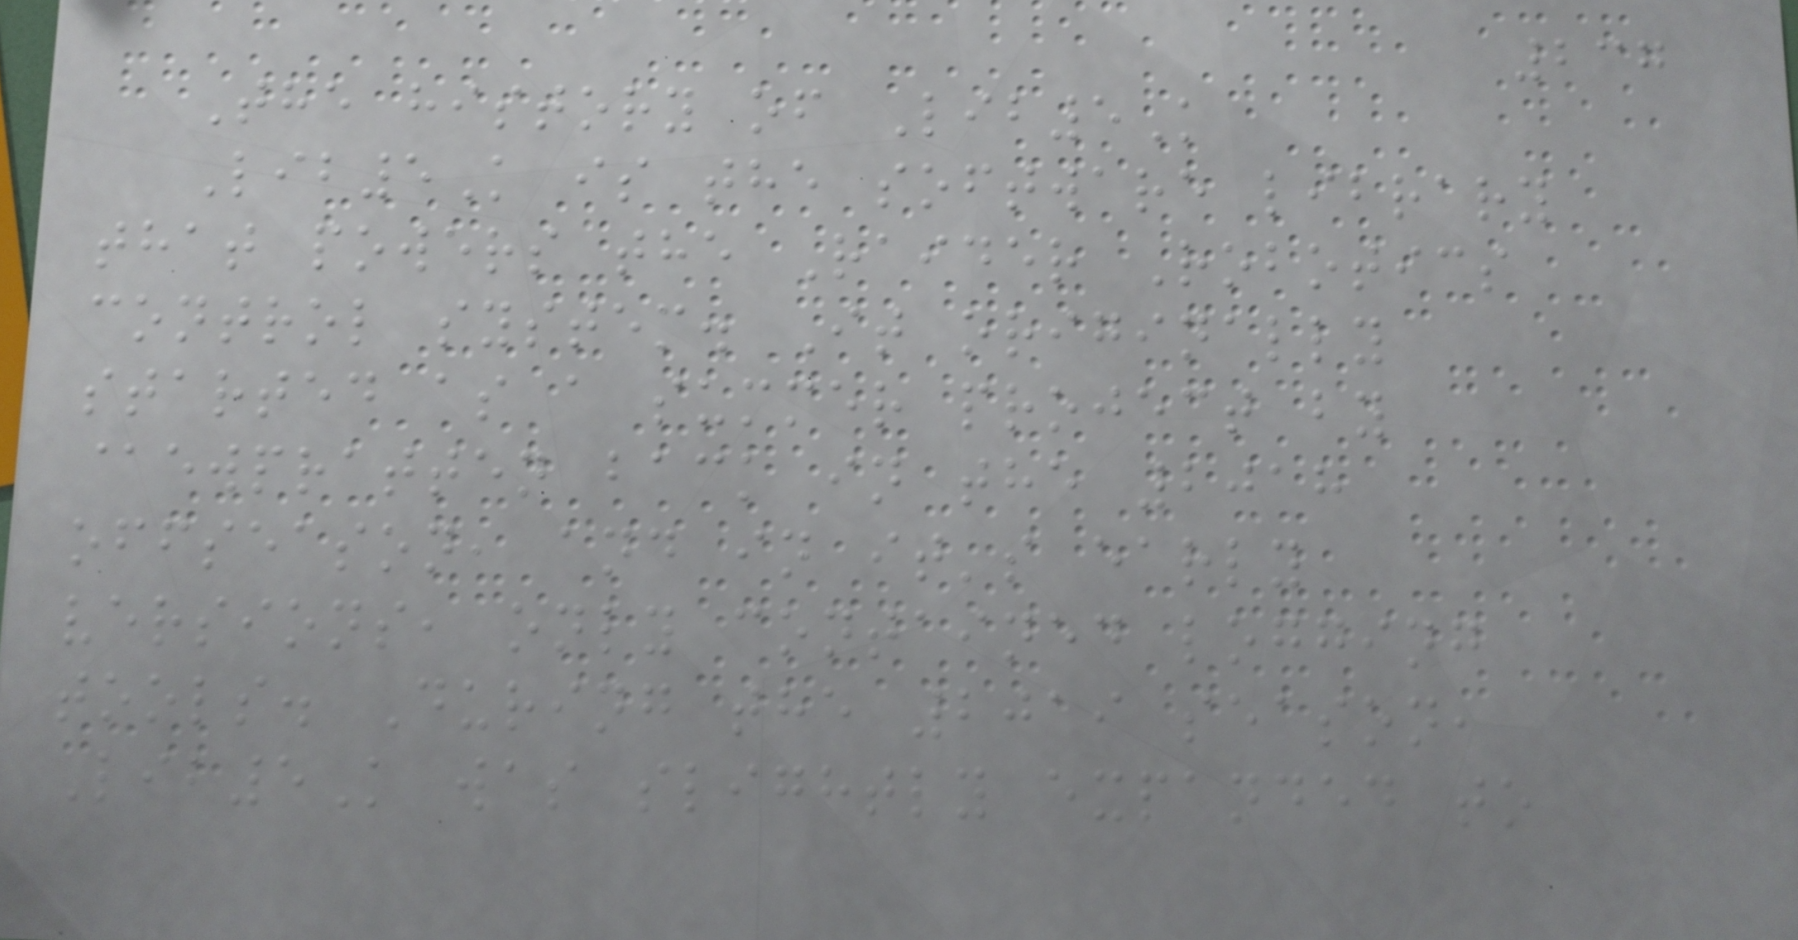237
The history of Lib5K
Lib5K is the software library
that powers the Raider Robotics
control system. It originally
started as a summer project by
@ewpratten back in the 2018
offseason, and in it's early
versions, only contained logging
tools. During the 2019 season,
Lib5K was slightly expanded to
